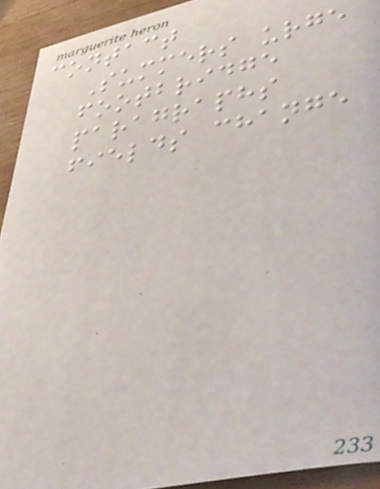contact
Summers urge
footbridge
paragraphs
fields change
